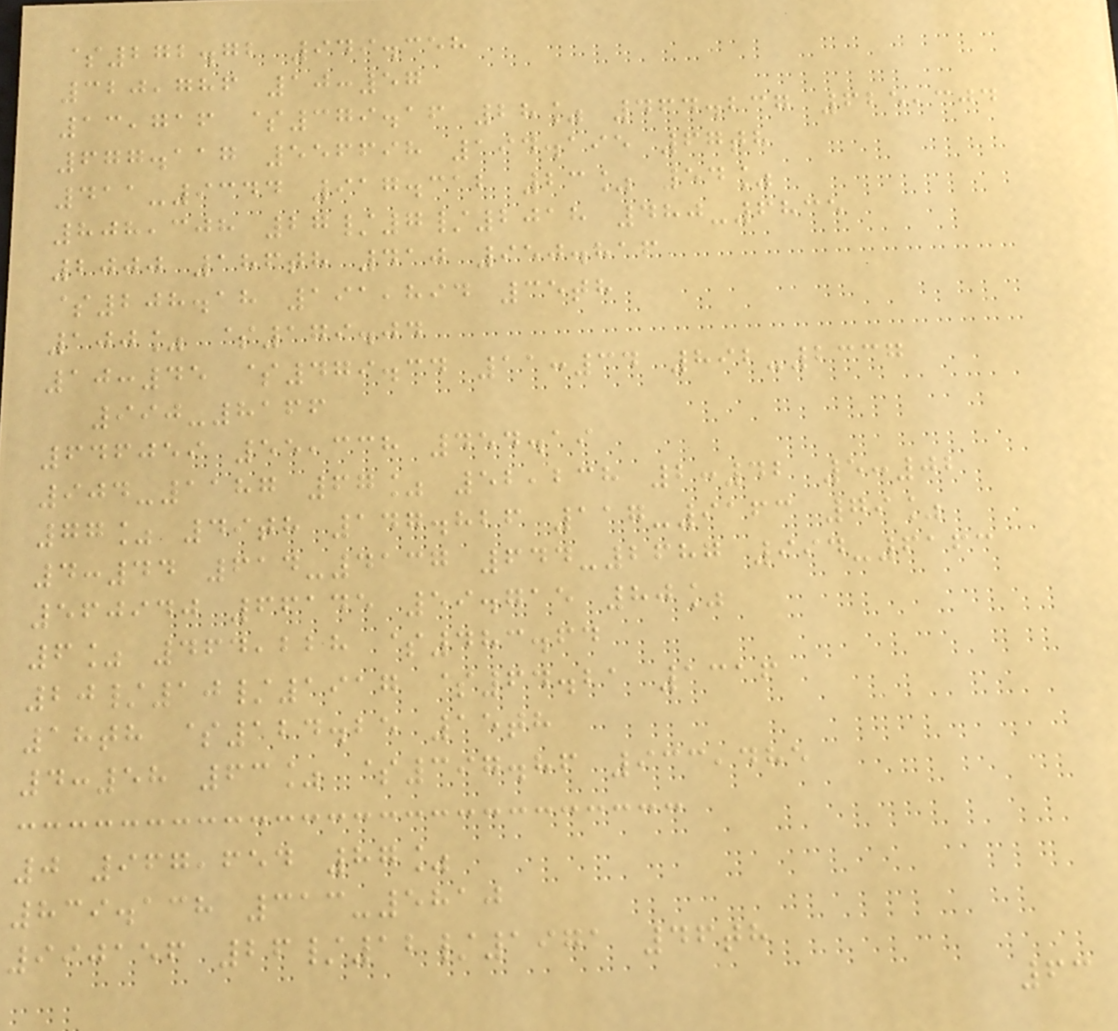$272.72 949.358
320,786 10:57
13,716 $379.16 28% 464.237 625,304
677.117 556698 194.195 67th
411-9344 917.312 23% 54%
808,308 27/7/2018 480-6835
2000 186th 410 950.816
$208.18 191,894 35th
100% $179.04
10:45 $479.34 11:34 892-2337
990-8166
646059 55,338 454.19
904-1187 67% 52,238 2:42 5:02
77% 49th 147.826 117-9163 79%
4:44 614-4137 644-2687 994-6163
560940 66145 59.715 80%
6% 464,228 $483.64
20/10/1917 $64.21 1316
18th $124.25 15th
4:58 63% $397.86 933,485
0 967,654 87%
839.138 313-5810
990156 26/12/1971 46th
63
